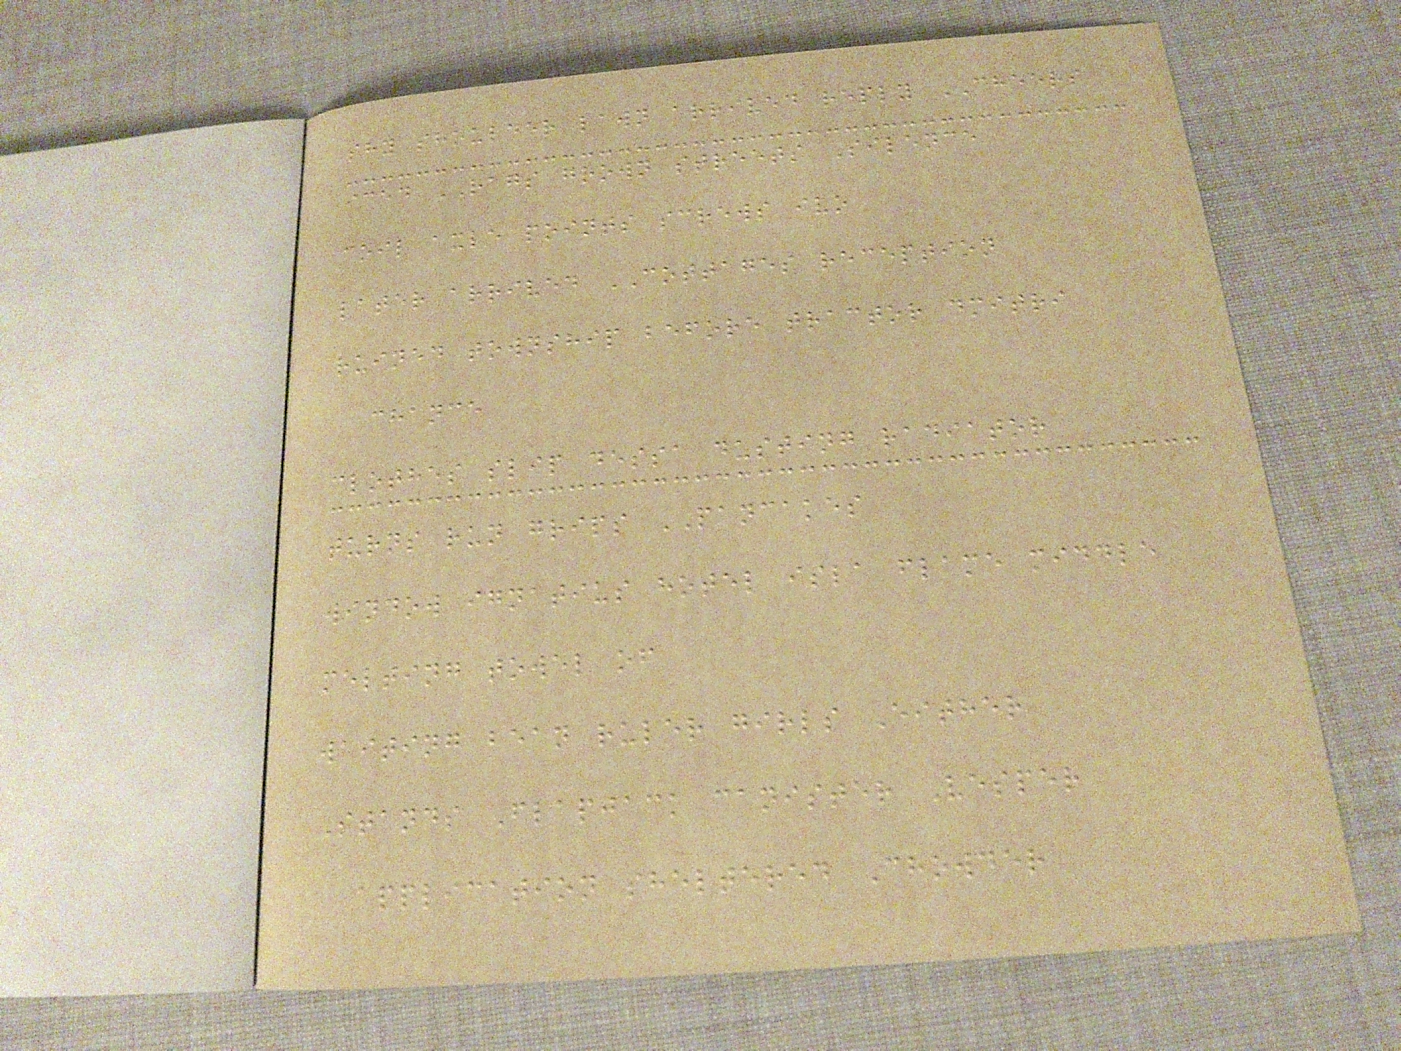shy shoulder lawn arrived reply CHEERS
iced RAGS grown streets Silence
coil axle points screws ivo
later arrived COTTAGES reception
ruined township before tractor dmitri
chance
clothes slip dessa dusting radiator
turns run grips PANCAKES
window ignatius hotel isla flame middle
melting towel of
waiting bean ruler girls Either
Stands Flapjack canister Vesper
application sheltered Chowder
